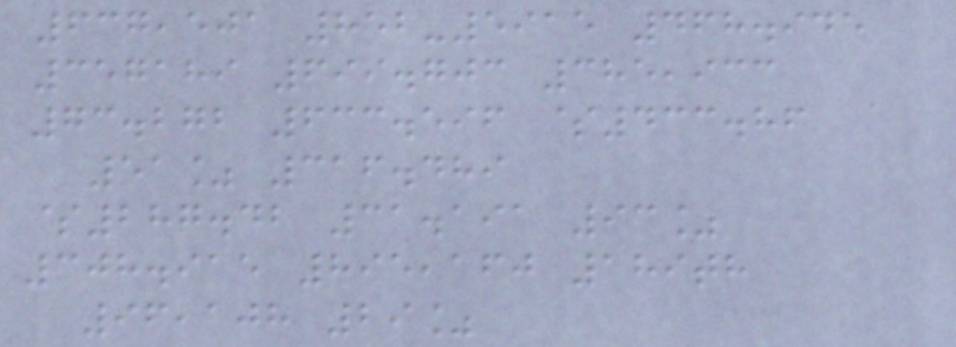637,501 852-5915 468.945
357189 699.703 385,933
73.272 633.596 $433.86
51% 316.489
$287.42 31.191 93%
308.915 895,160 189th
96,108 29%
